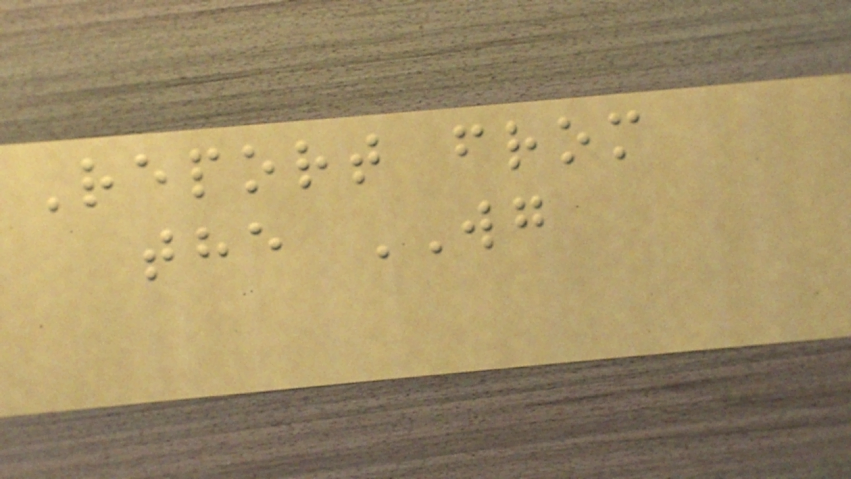Report from
the WG
